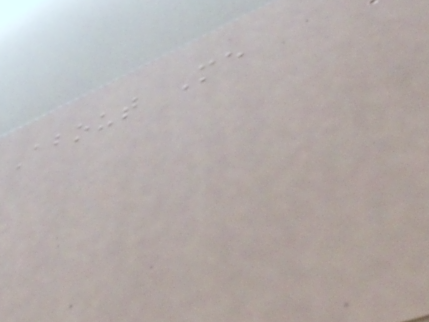About Me
